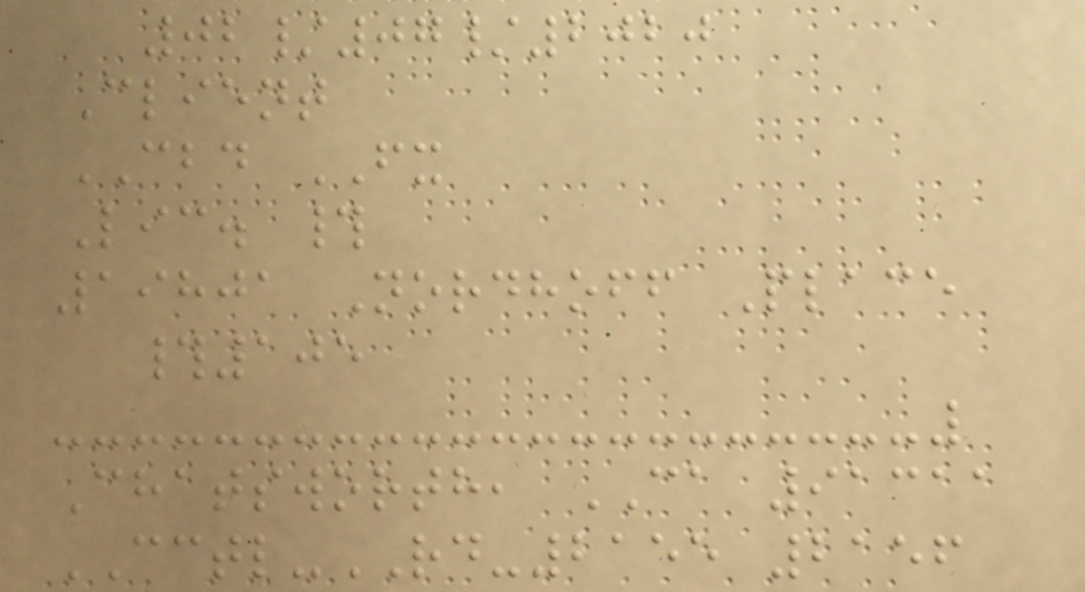02/07/2020
Client
CBD FX
Lic. #
19801 Nordhoff Place
#105
Chatsworth, CA 91311
CCTL-RD-2155 2156
